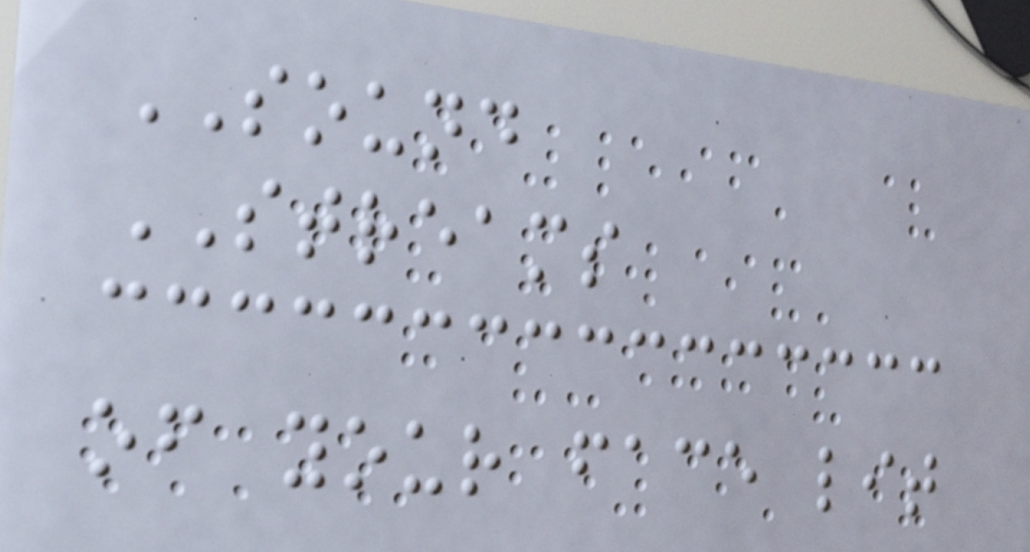SOUND
STREAMS
of your face lit
